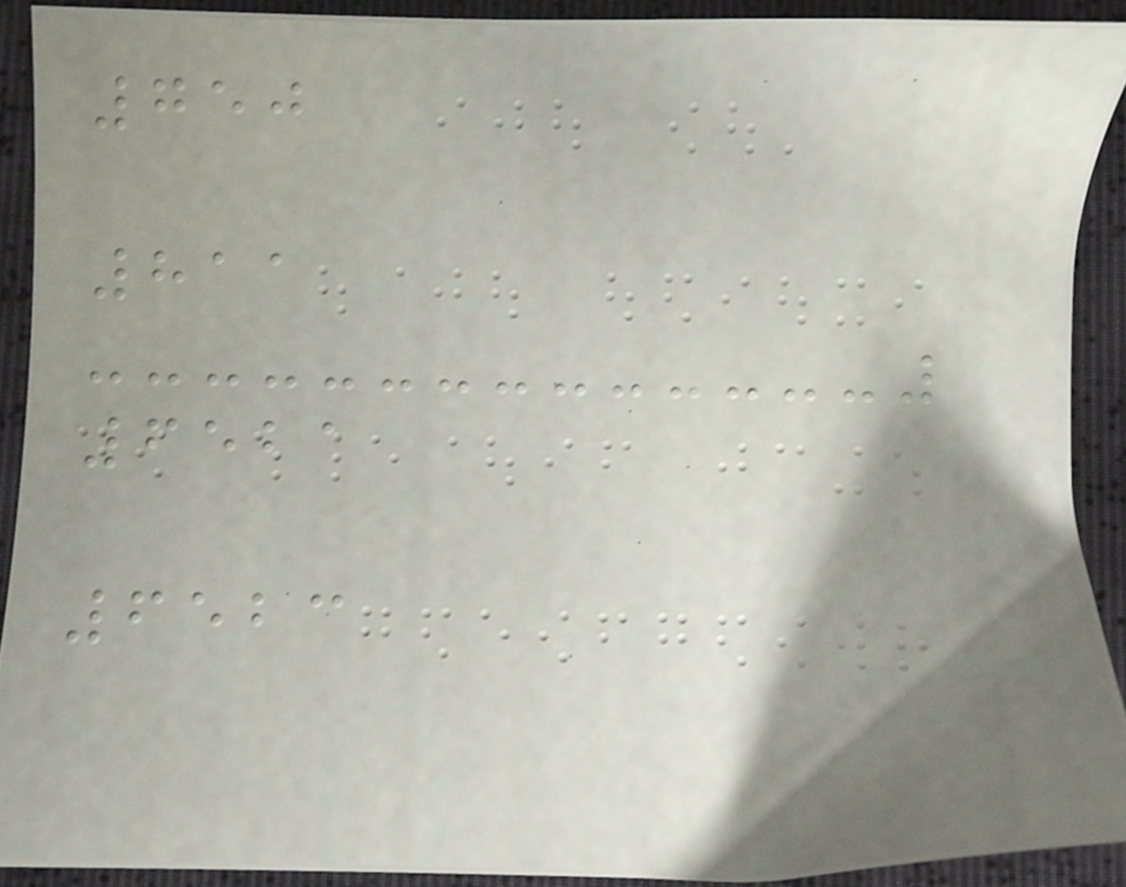750
811
6521
6523
